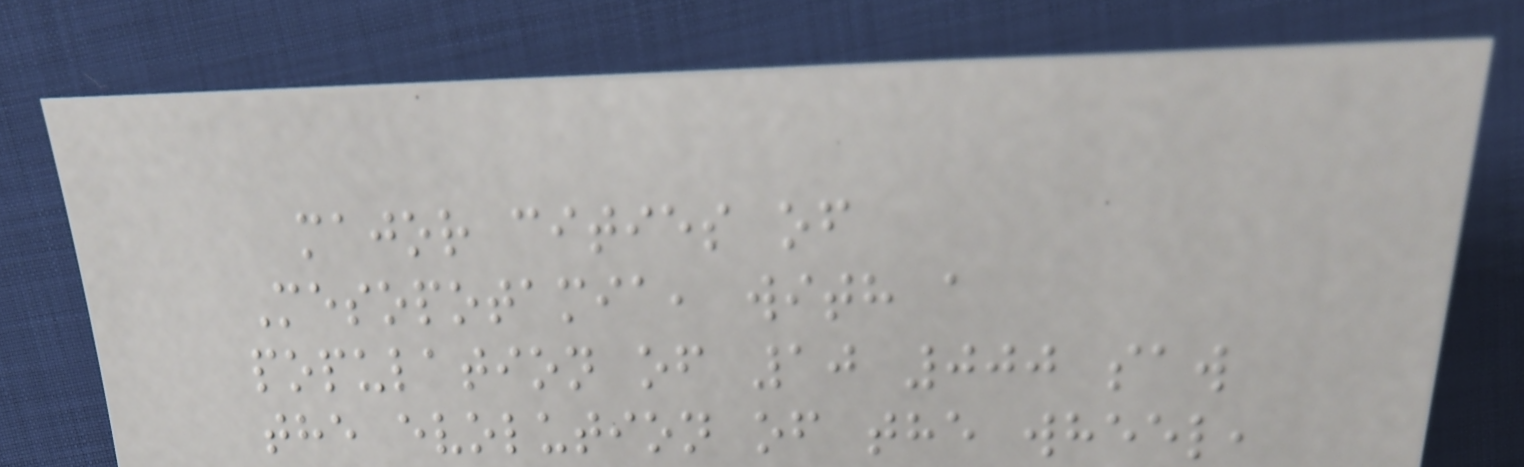major cities of
Mesopotamia, with a
population of 10 000 saw
the evolution of the wheel,
